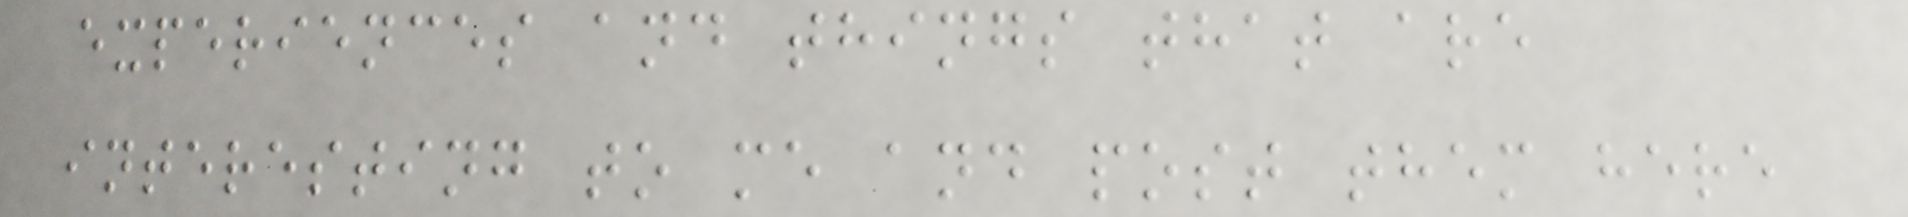experiences and things that are
interesting to me and post them here
